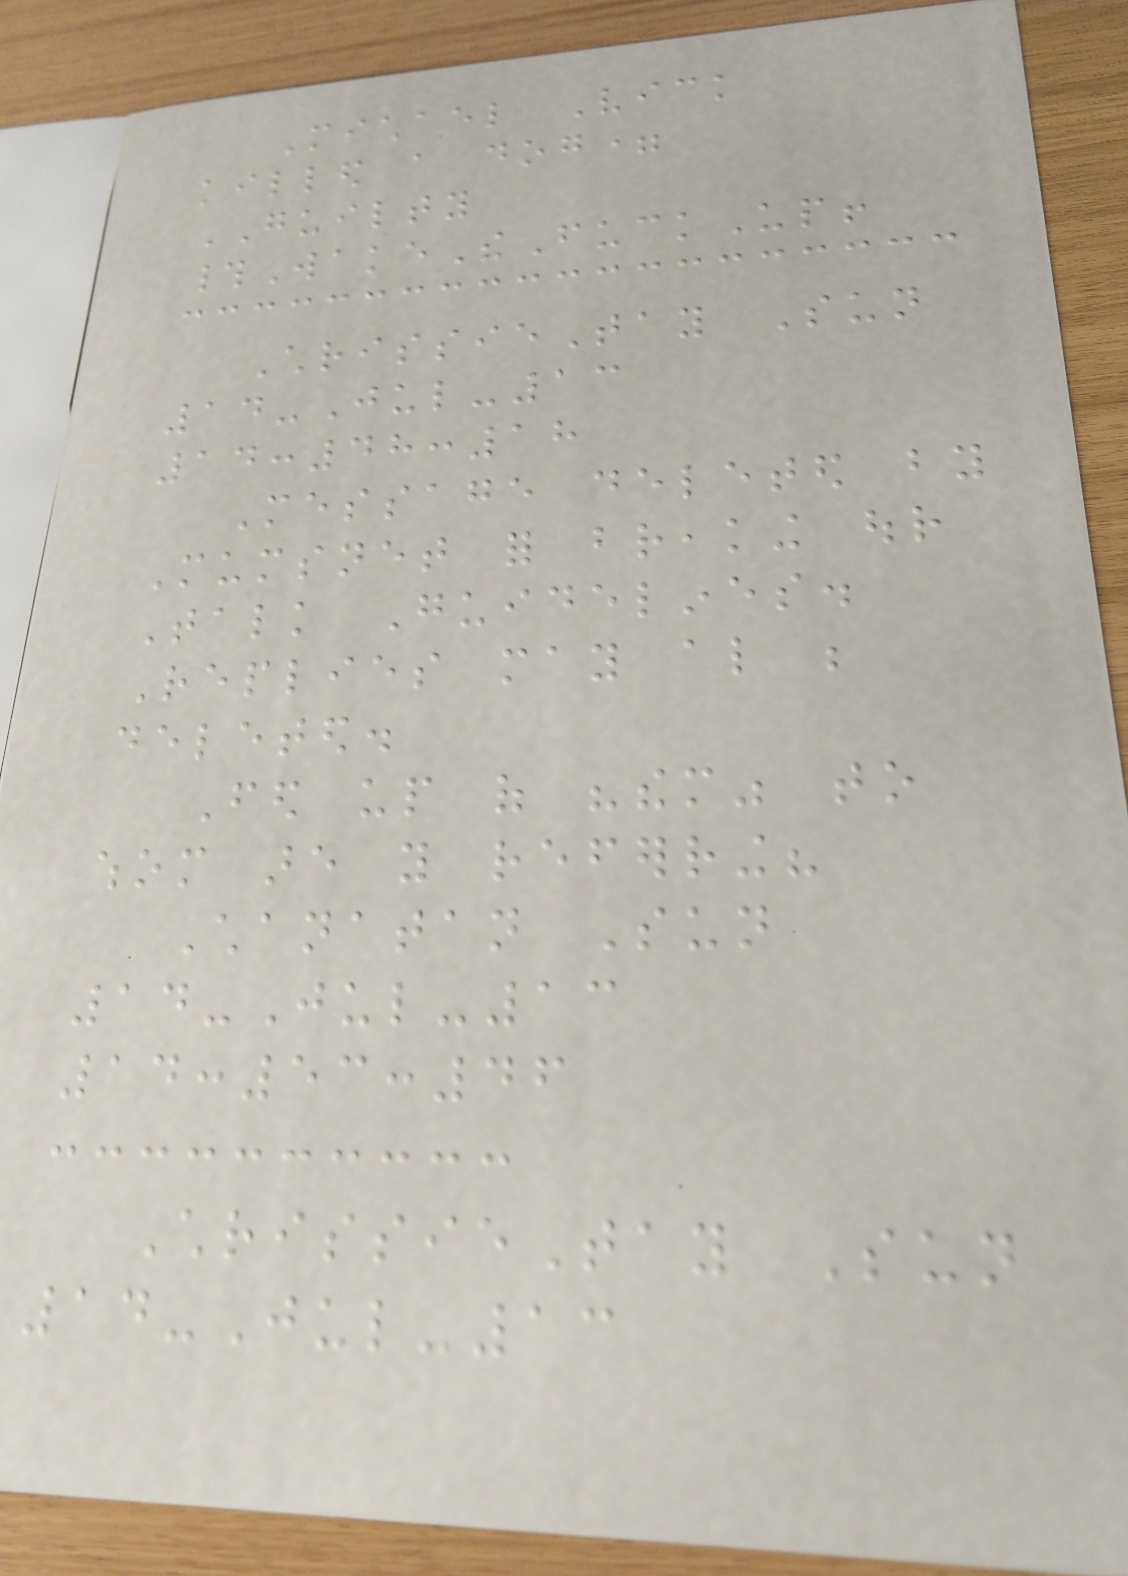Michael Vick
killed a dog=
GUILTY
#WakeTheFuckUp!
ChrissieTay Sun
14-Jul-13
14:48:18
Message deleted by
Mumsnet for breaking our
Talk Guidelines.
Replies may also be
deleted.
Fed up of "them" to
whom are you referring?
Chanatan Sun
14-Jul-13
14:53:46
ChrissieTay Sun
14-Jul-13
